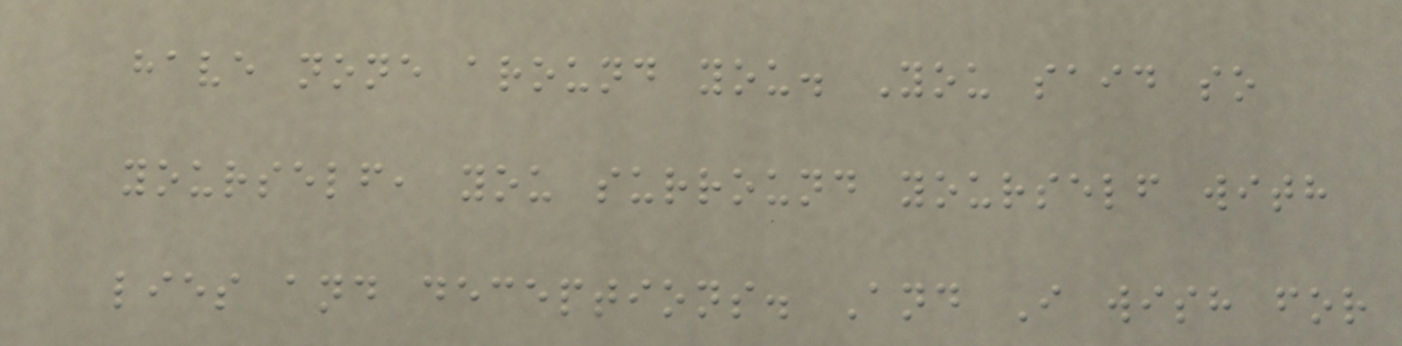have none around you. You said so
yourself, you surround yourself with
lies and deceptions. And I wish for
